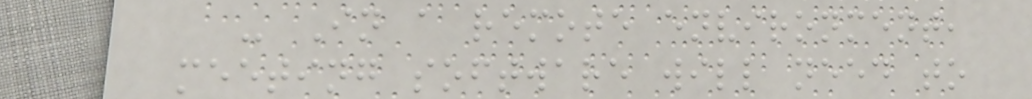- In a remote environment,
meeting software will need to
